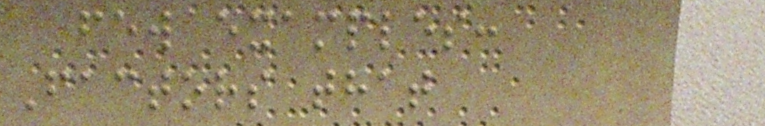few examples:
Factors that
